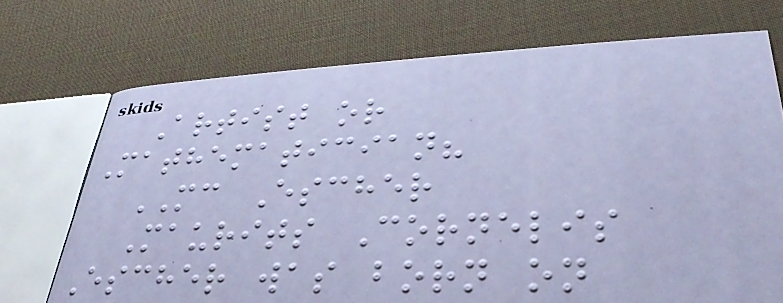Artist or
Mathematician?
MC Escher
Maurits Cornelis
Escher was born on
